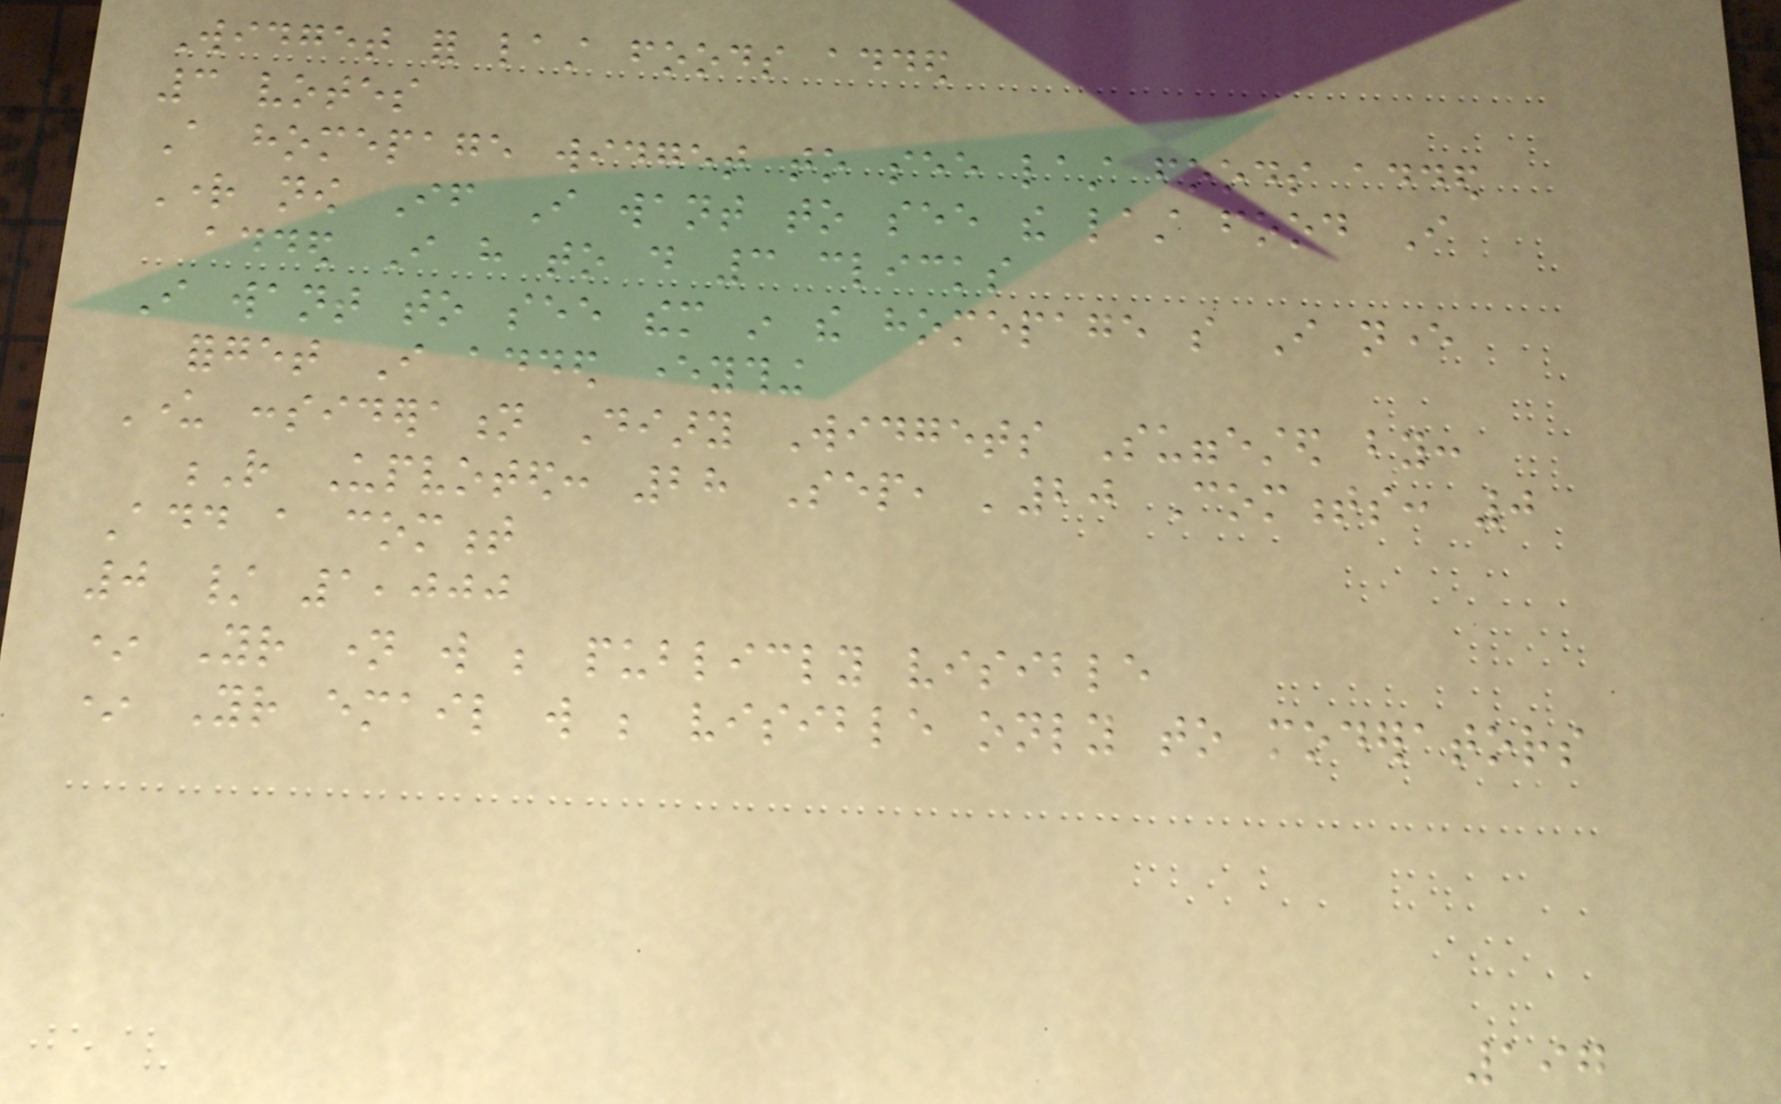Widget for last foods added
3 votes
A homepage widget to see last foods added
Right now If I want to see the last food I
added I have to do 3 clicks
I want to see them in the homepage so I never
forget I added everything
Under consideration Diary Widgets Suggested by:
R Upvoted: 28 Sep, '20 Comments: 0
Add a comment
0 / 1,000
* Your name will be publicly visible
* Your email will be visible only to moderators
197
